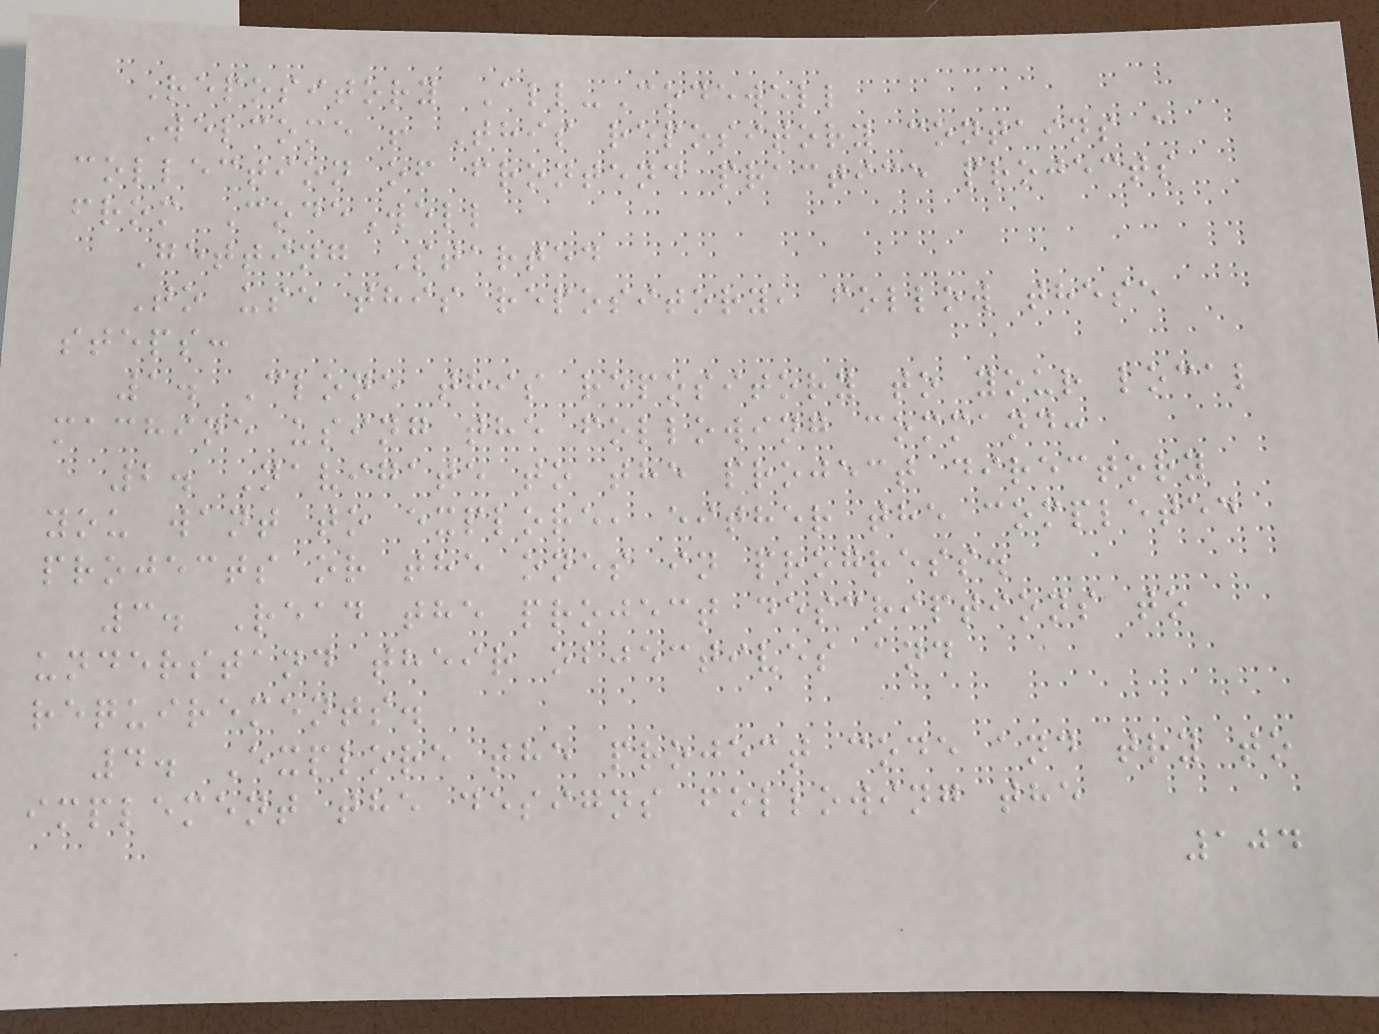Repository All-Codewell
Welcome ! This repository contains a
collection of frontend practice projects
from CodeWell
Getting Started
To use this repository, follow these
steps:
1. Clone this repository to your local
machine using the following command:
2. Navigate to the project directory
you want to explore, either the completed
projects or the ones in progress.
3. Read the project descriptions to
understand their objectives and
requirements.
4. Explore the project code and try to
implement the designs following the
104
